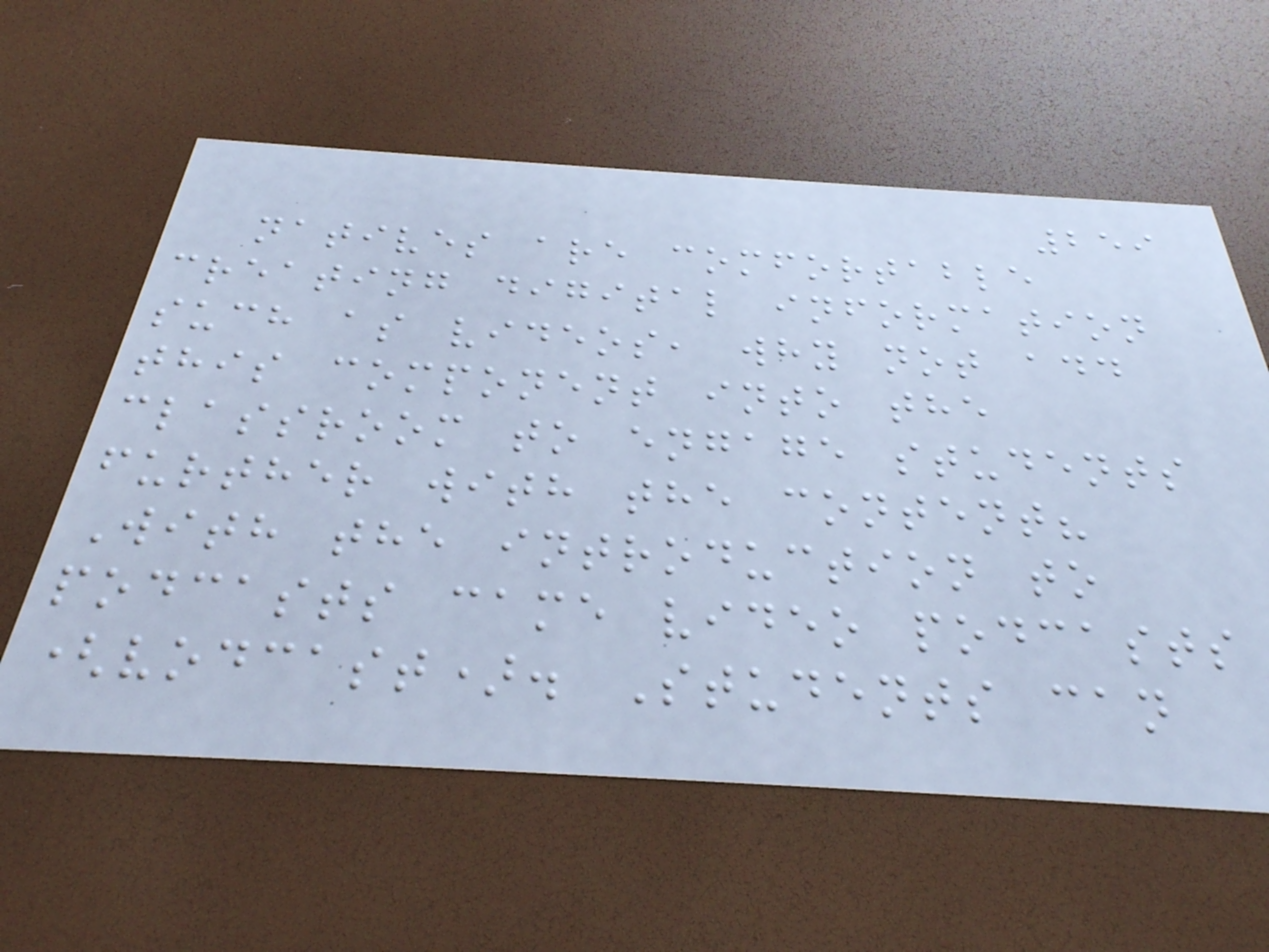259
natives are comfortable
creating digital information
such as videos, why not add
this component into the
classroom to engage students
further with the content?
With the introduction to
podcasts came video podcasts
(vodcast). Students can
